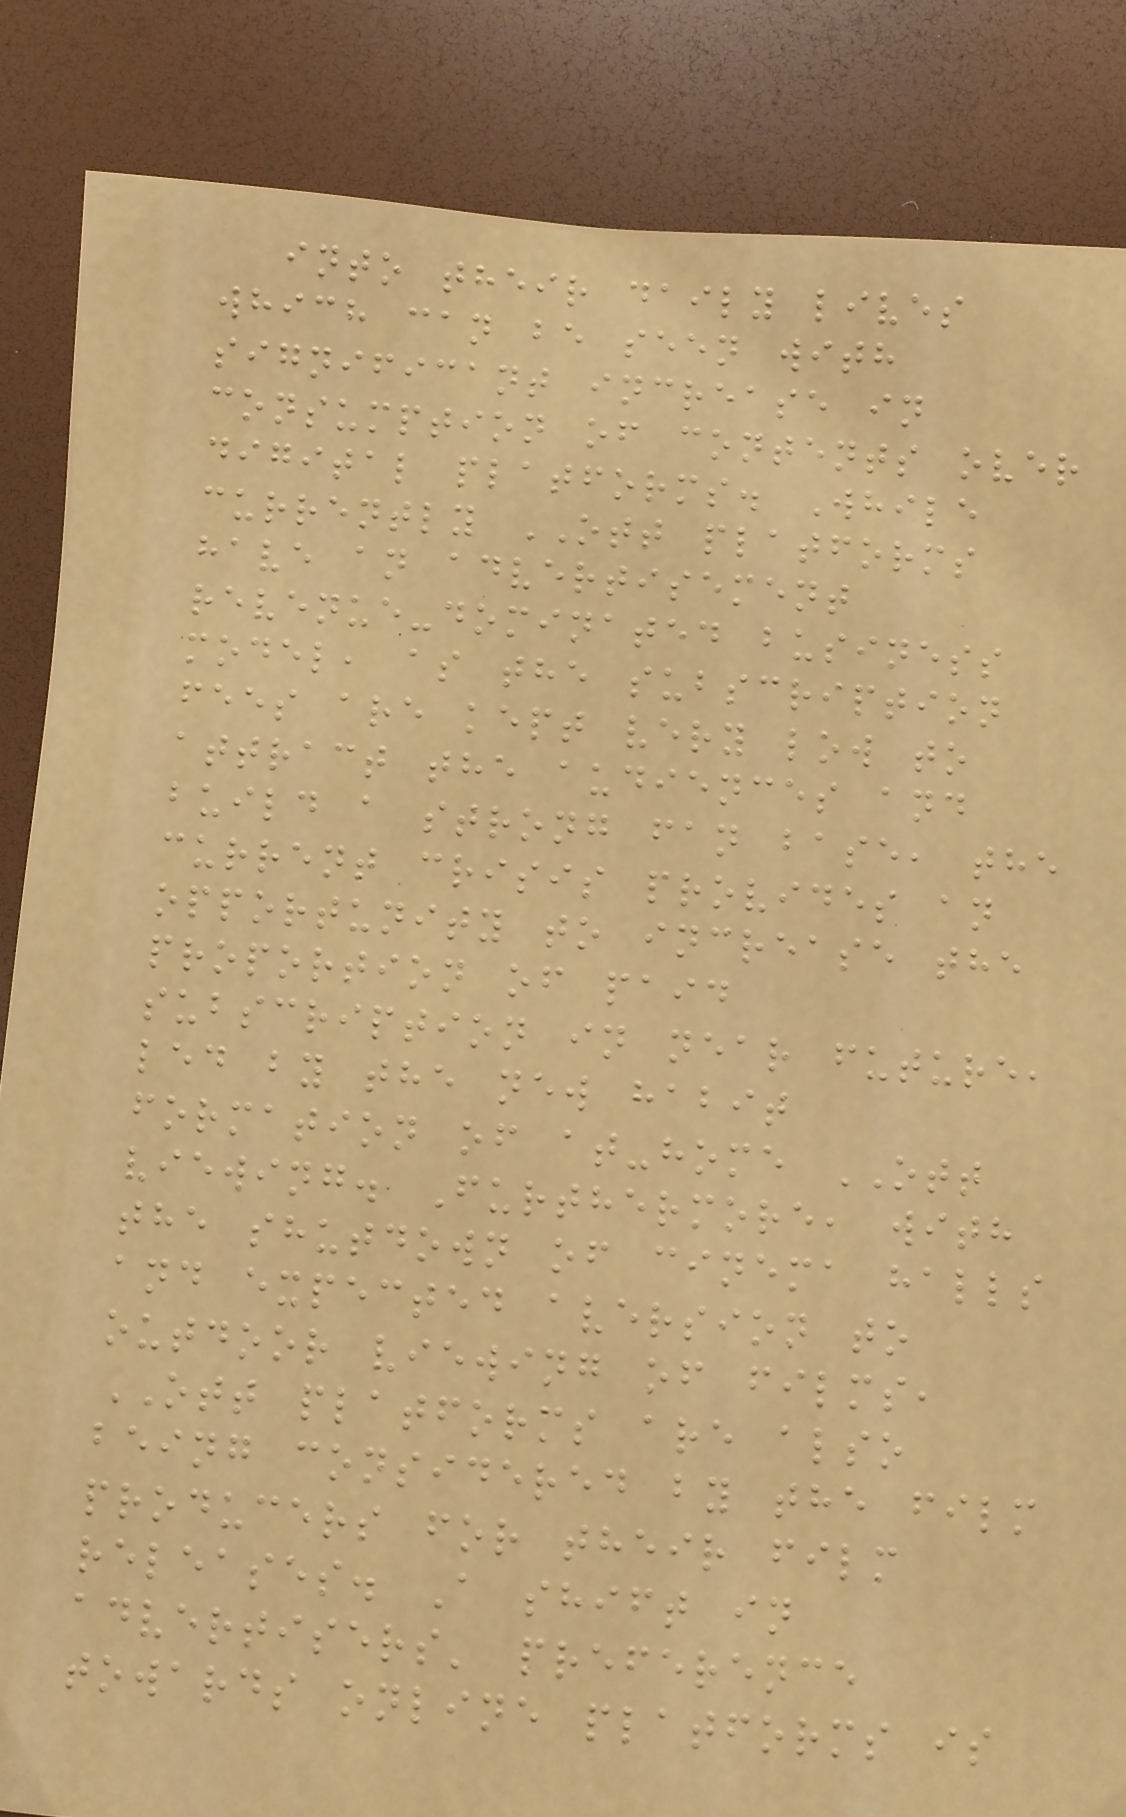into their daily lives
which can be seen with
significant increase in
consumption of contents over
digital platforms. While
currently OTT platforms
have an advertisement
revenue-dominated business
model, as the subscription
fees are kept very low to
attract the audiences and
build a strong fan base, the
current crisis provides an
opportunity to increase the
proportion of paid
subscription in near future,
led by the new habit
formation of at-home OTT
viewing. Furthermore, with
the shutdown of cinema halls
and expected aversion to
outdoor viewing of films,
OTT platforms are also
being considered by the film
producers for their film
releases. A shift in
advertisers' preference
towards online platforms is
